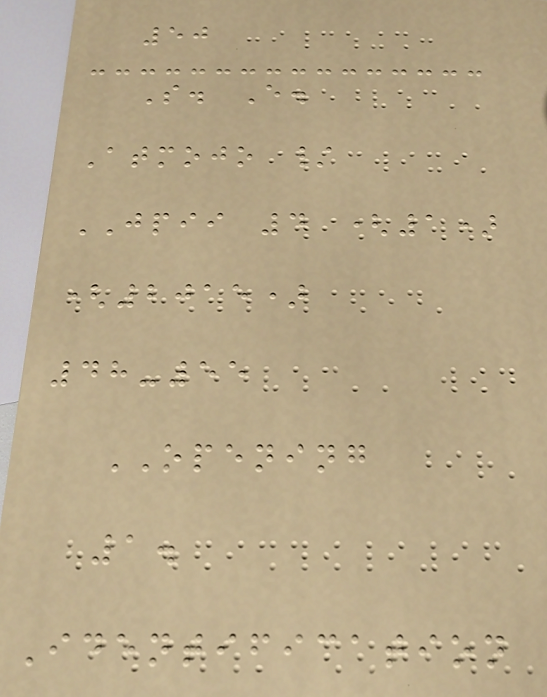50
S. E.
Atmojo /
JPII 4 (1)
(2015)
48-55
OPENING
1.
Identification
